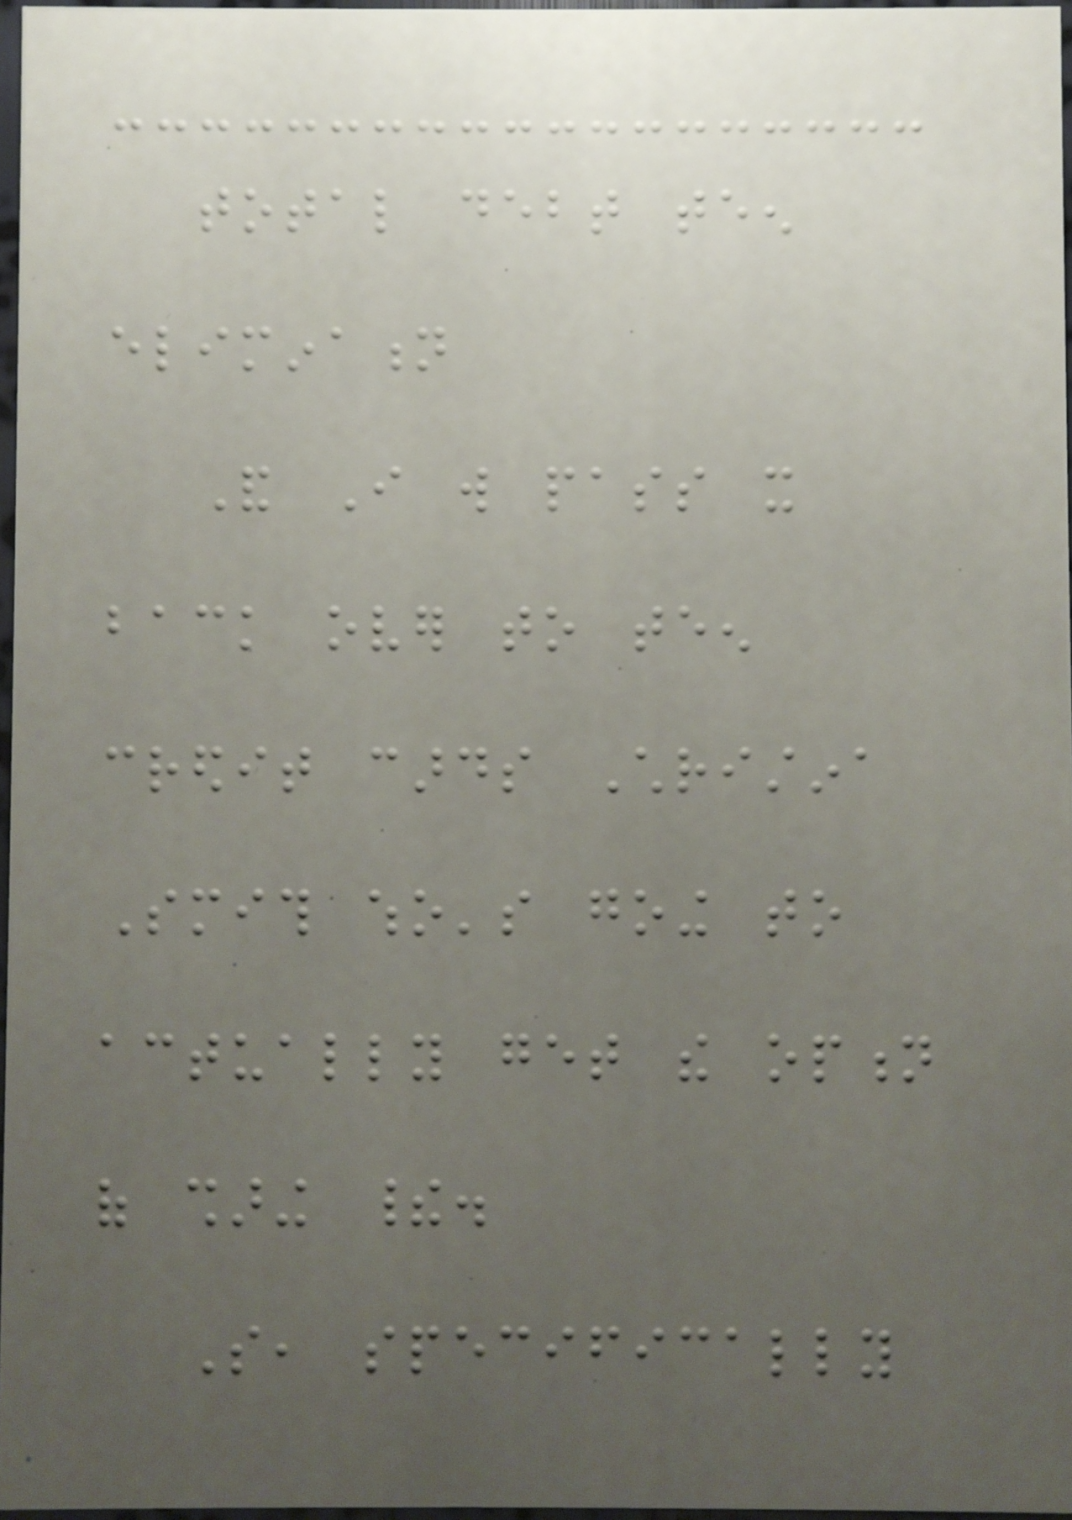total debt teen
elimination
And I will pass it
back over to teen
credit cards Christina
Smith who's going to
actually get the option
of sharing their.
So, specifically
